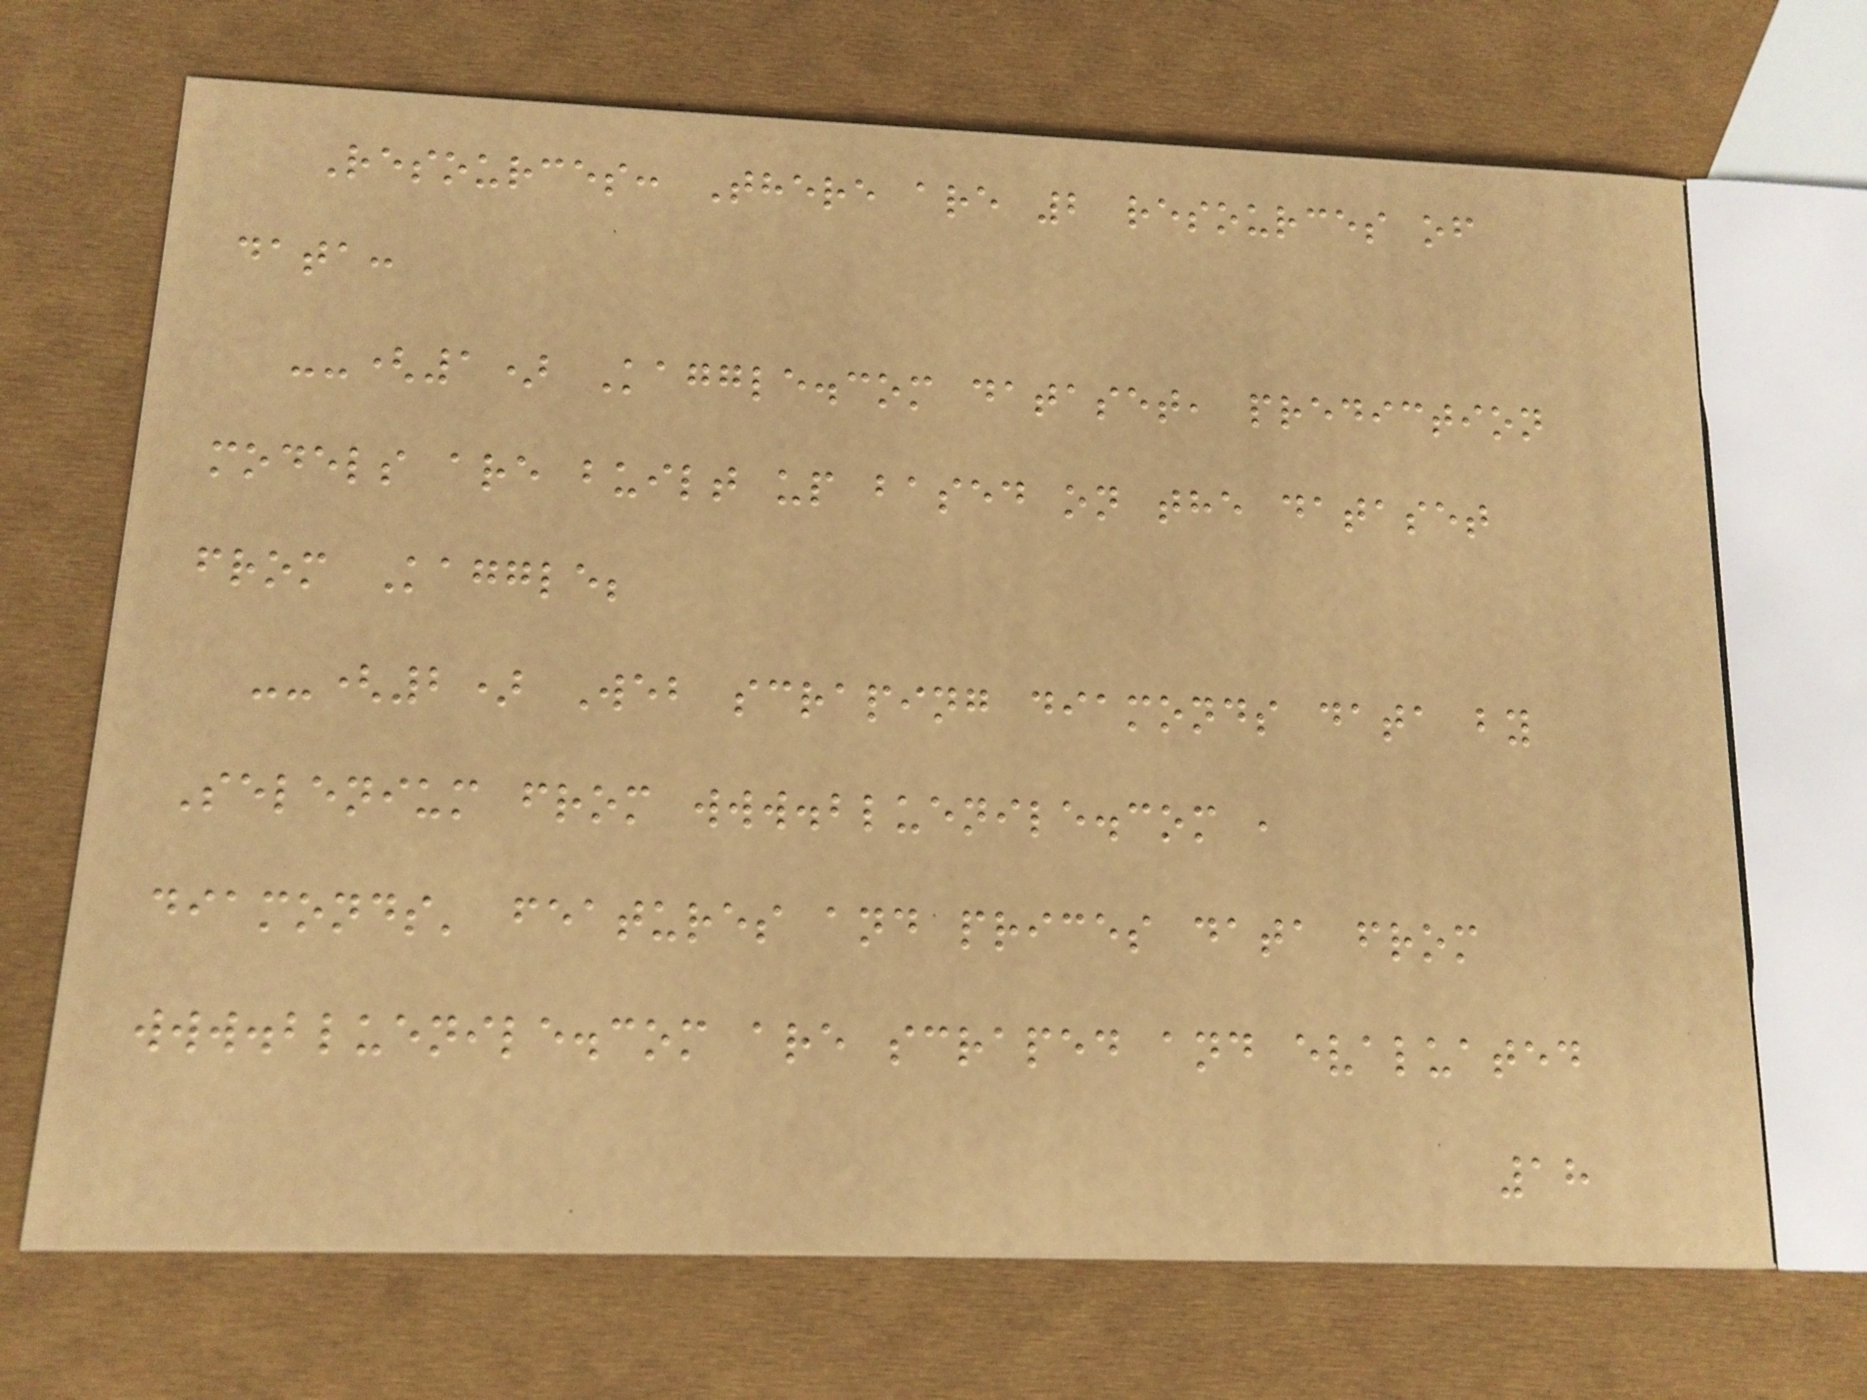Resources: There are 2 resources of
data:
--(1) Kaggle.com dataset, prediction
models are built up based on the dataset
from Kaggle;
--(2) Web scraping diamonds data by
Selenium from www.bluenile.com ,
diamonds' features and prices data from
www.bluenile.com are scraped and evaluated
18
